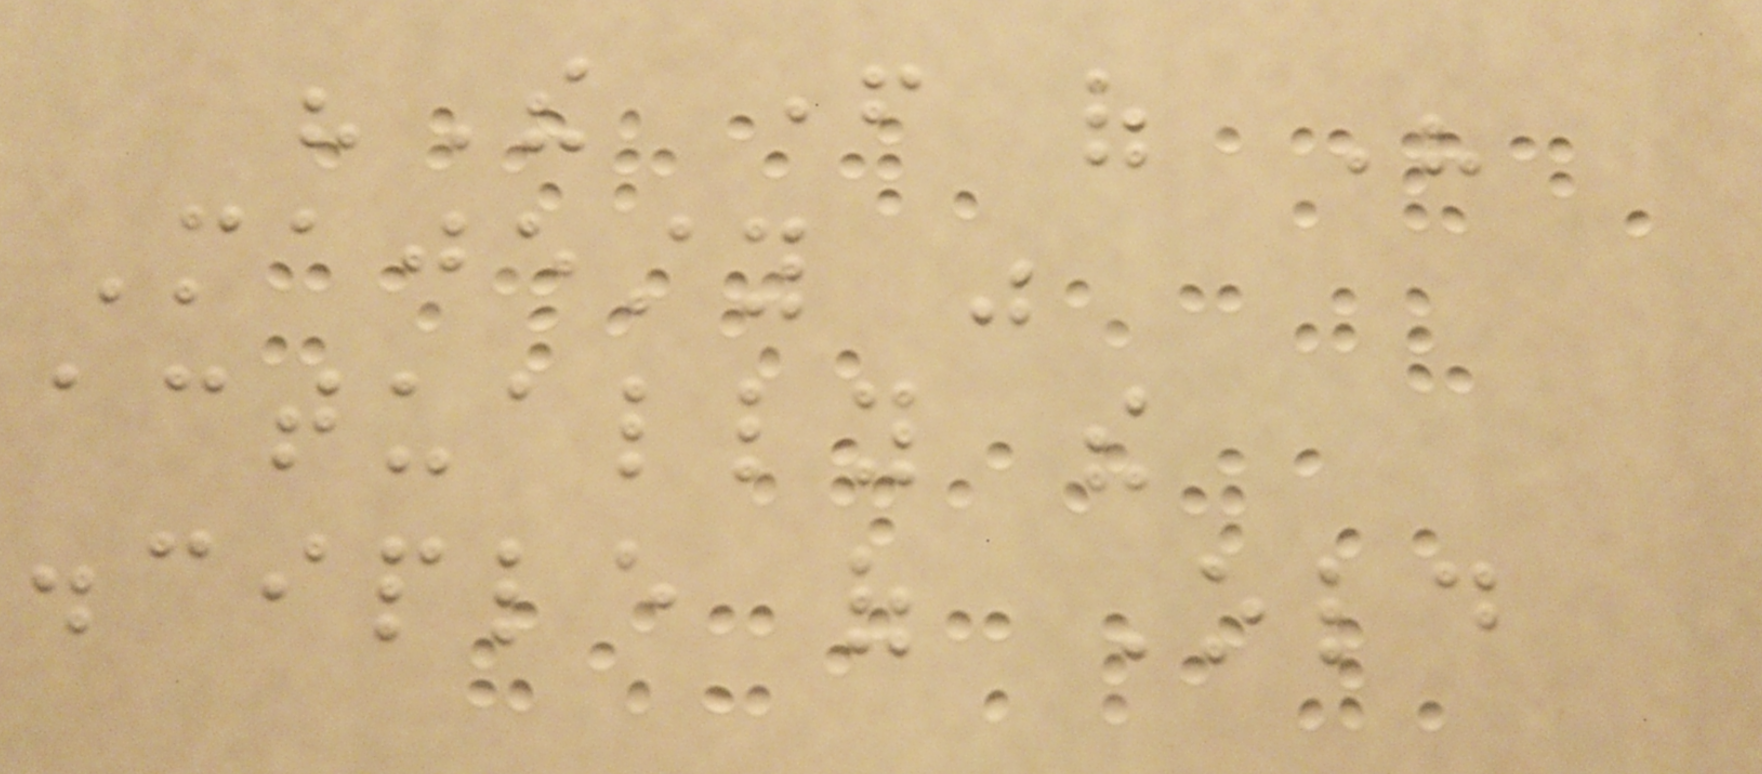"The father of His
Majesty was
actually the
disciple of Old
